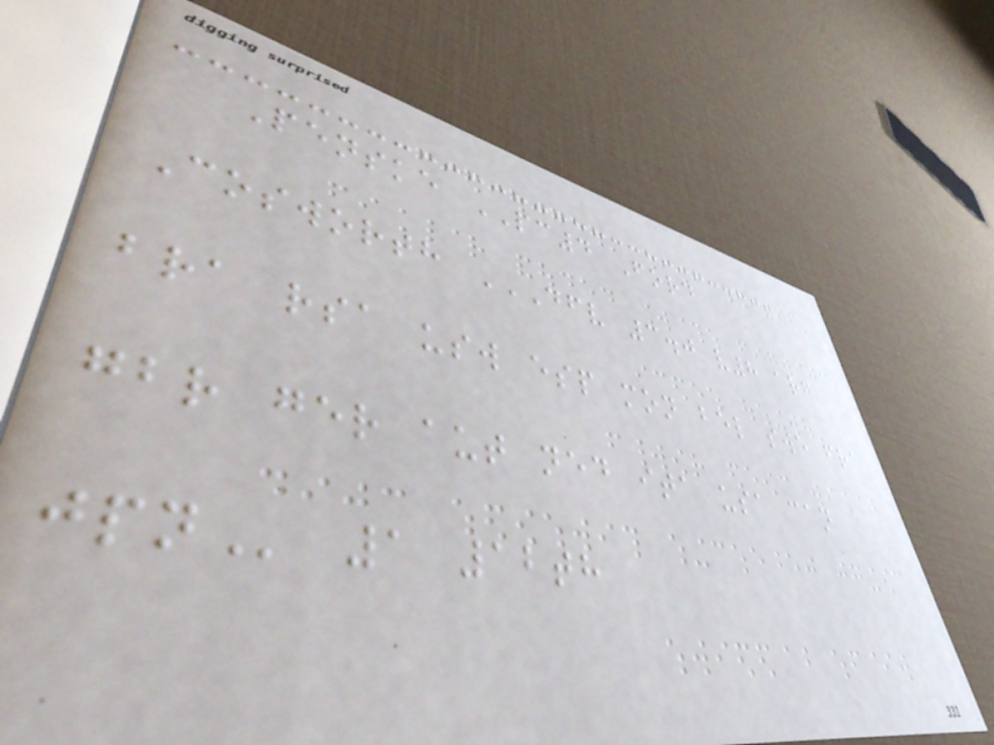Penske PC4 Ford
Cosworth DFV 3.0 V8 ARG
BRA RSA USW ESP MON BEL SWE FRA
GBR GER AUT NED ITA USA CAN
JPN 1 12th
